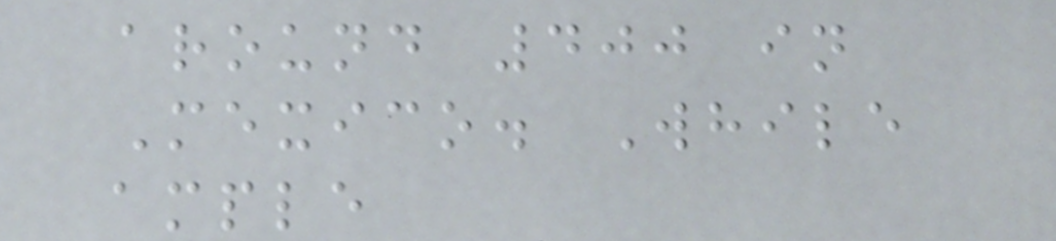around 400 in
Mexico. While
ample
